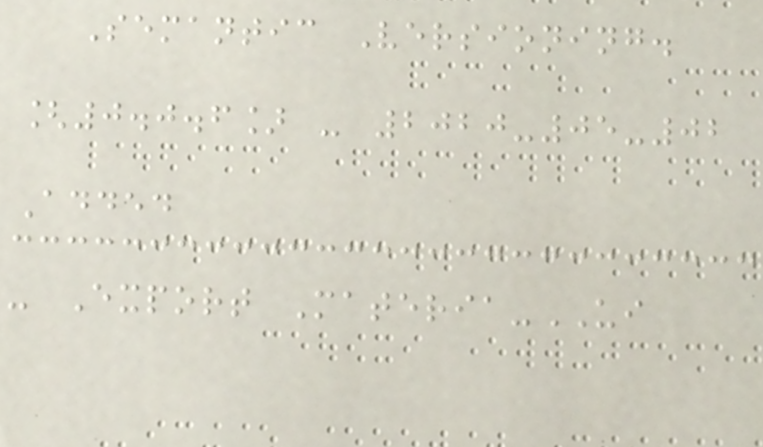Semantic Versioning.
[0.0.6] - 2020-05-02
Added
- Export Materia-UI
